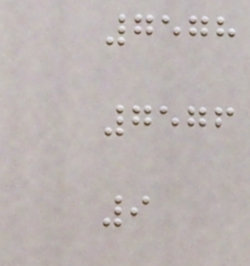7578
7576
9
